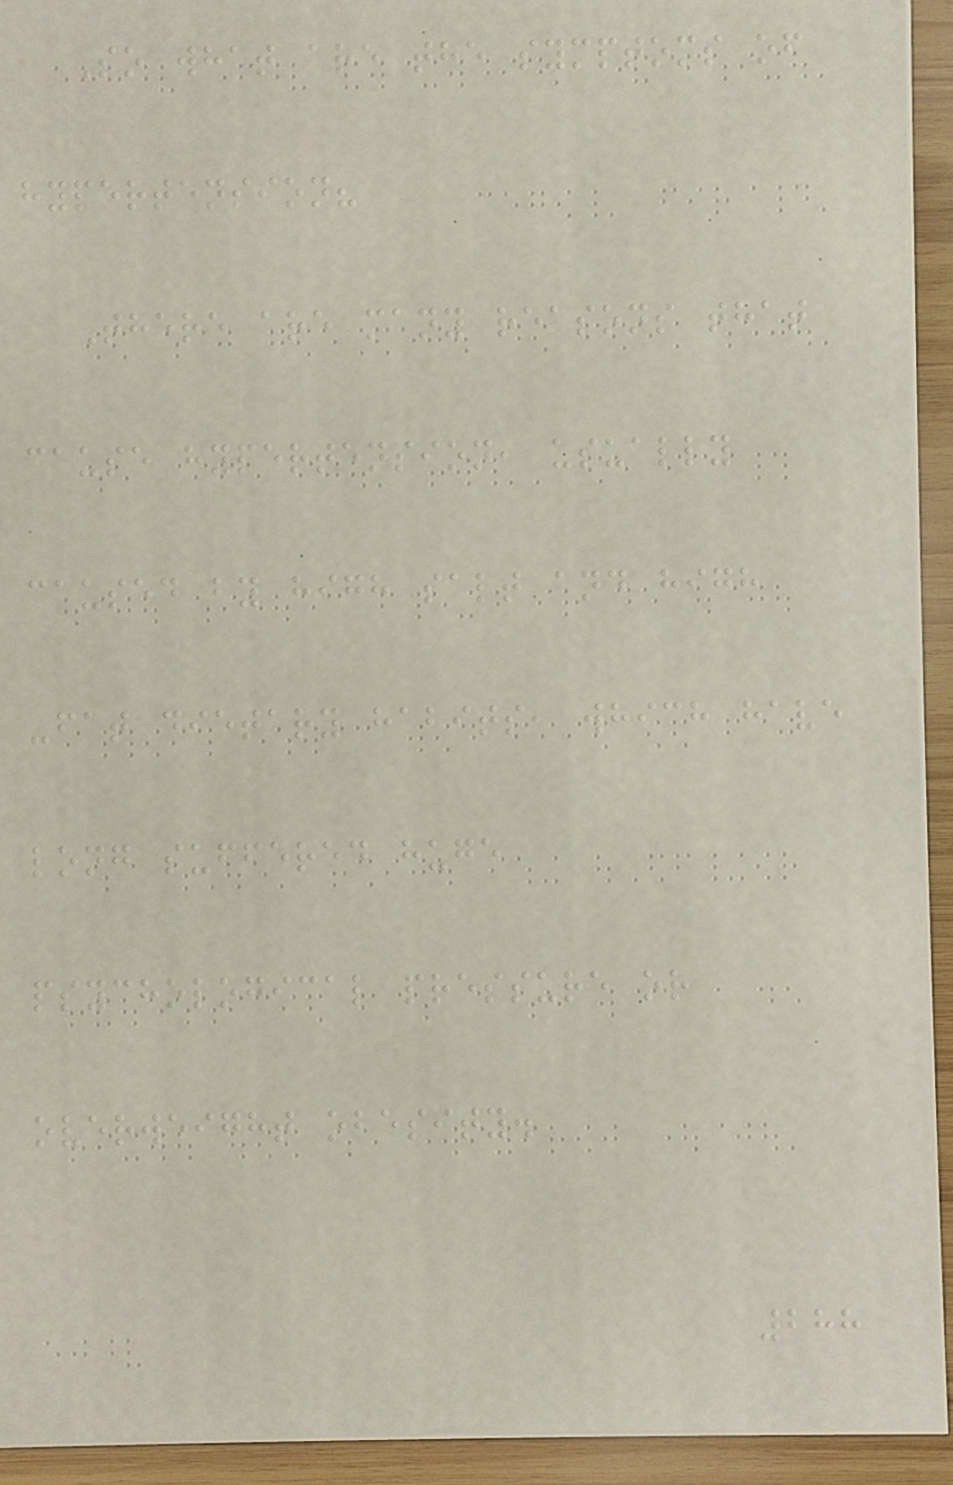So what are the symptoms of
hypertension?
There are many reasons that
cause hypertension, usually
caused by high salt and high
-fat dietary habits, which have
long suffered huge
psychological pressure or
overweight obesity.
288
